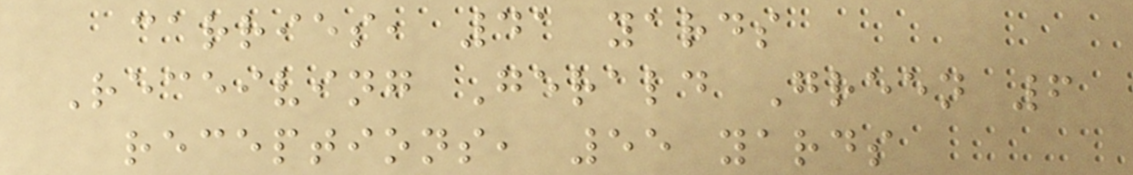carries, 41 yards
Receiving Gerald Green 6
receptions, 55 yards
